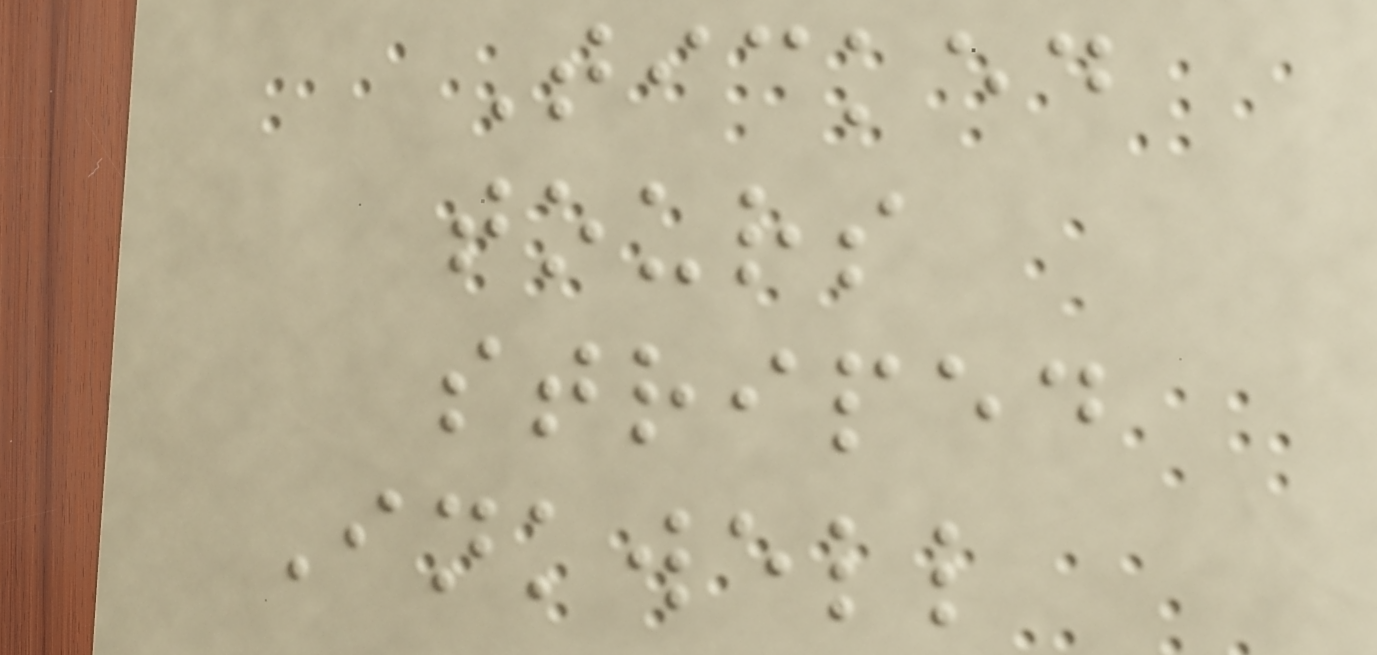Ticked
tours
striped
Inkwell
